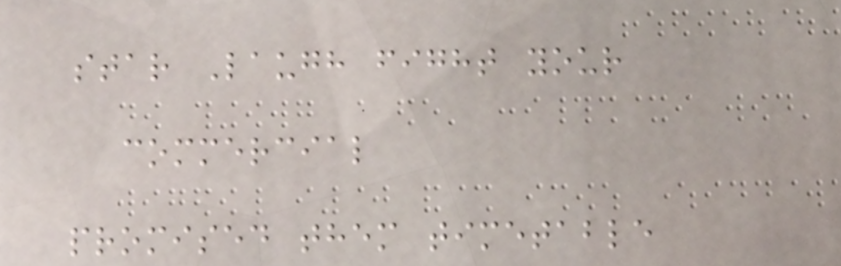star Laugh fight your
commercial
promised them timetable
